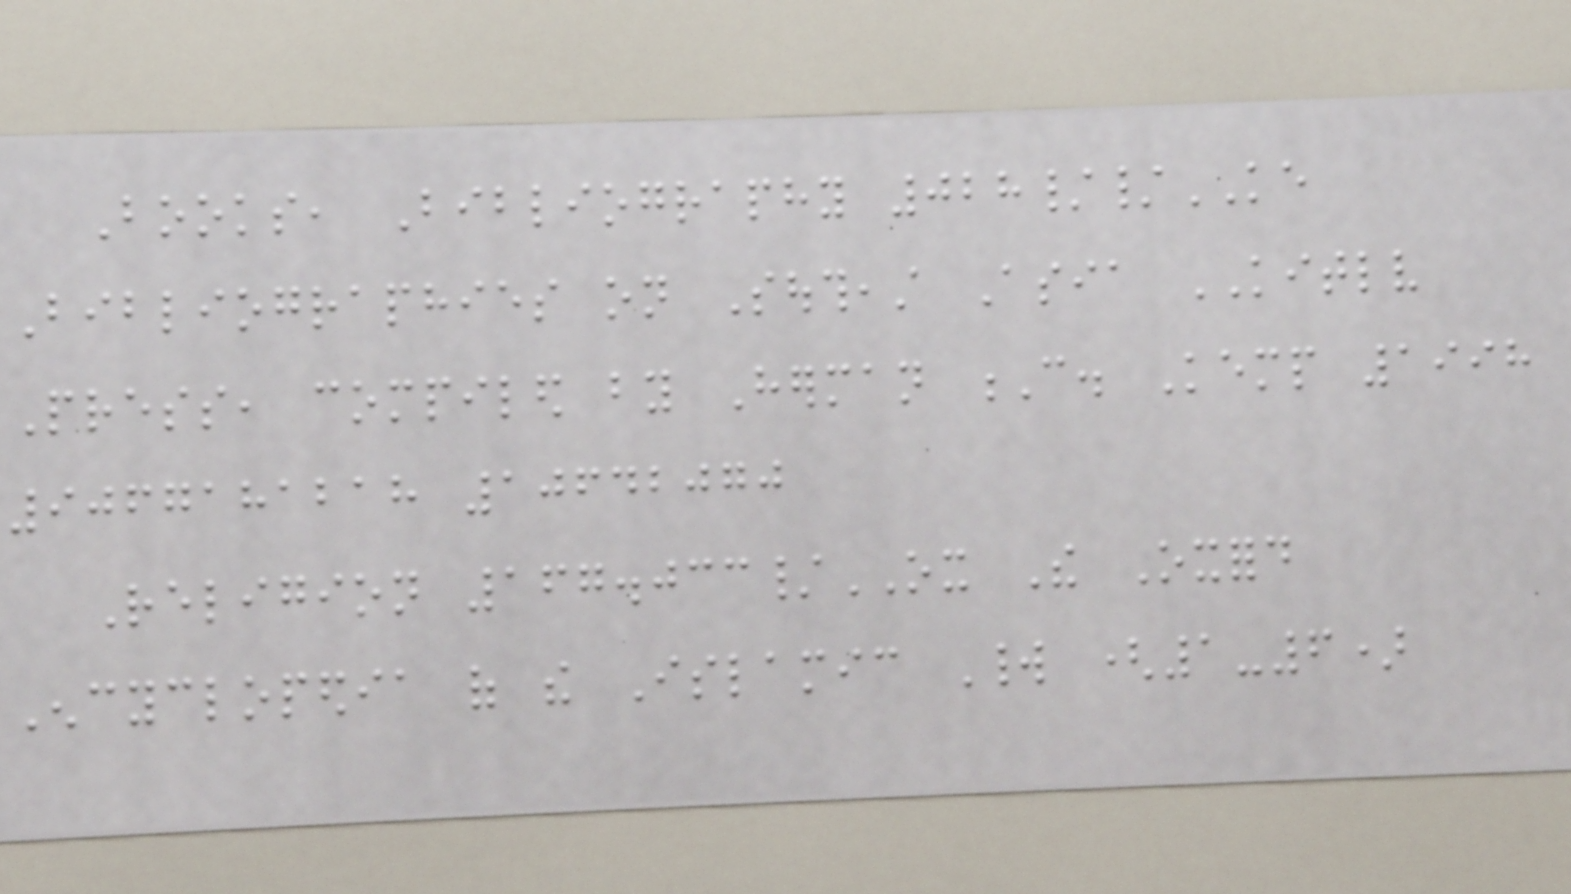Books, Bibliography 028//KE
Bibliographies on Southeast Asia KITLV
Press, compiled by Herman C. Kemp 1998
9067181218 10642070
Religion 167.033/OX The Oxford
Encyclopedia of the Islamic World (1-6)
